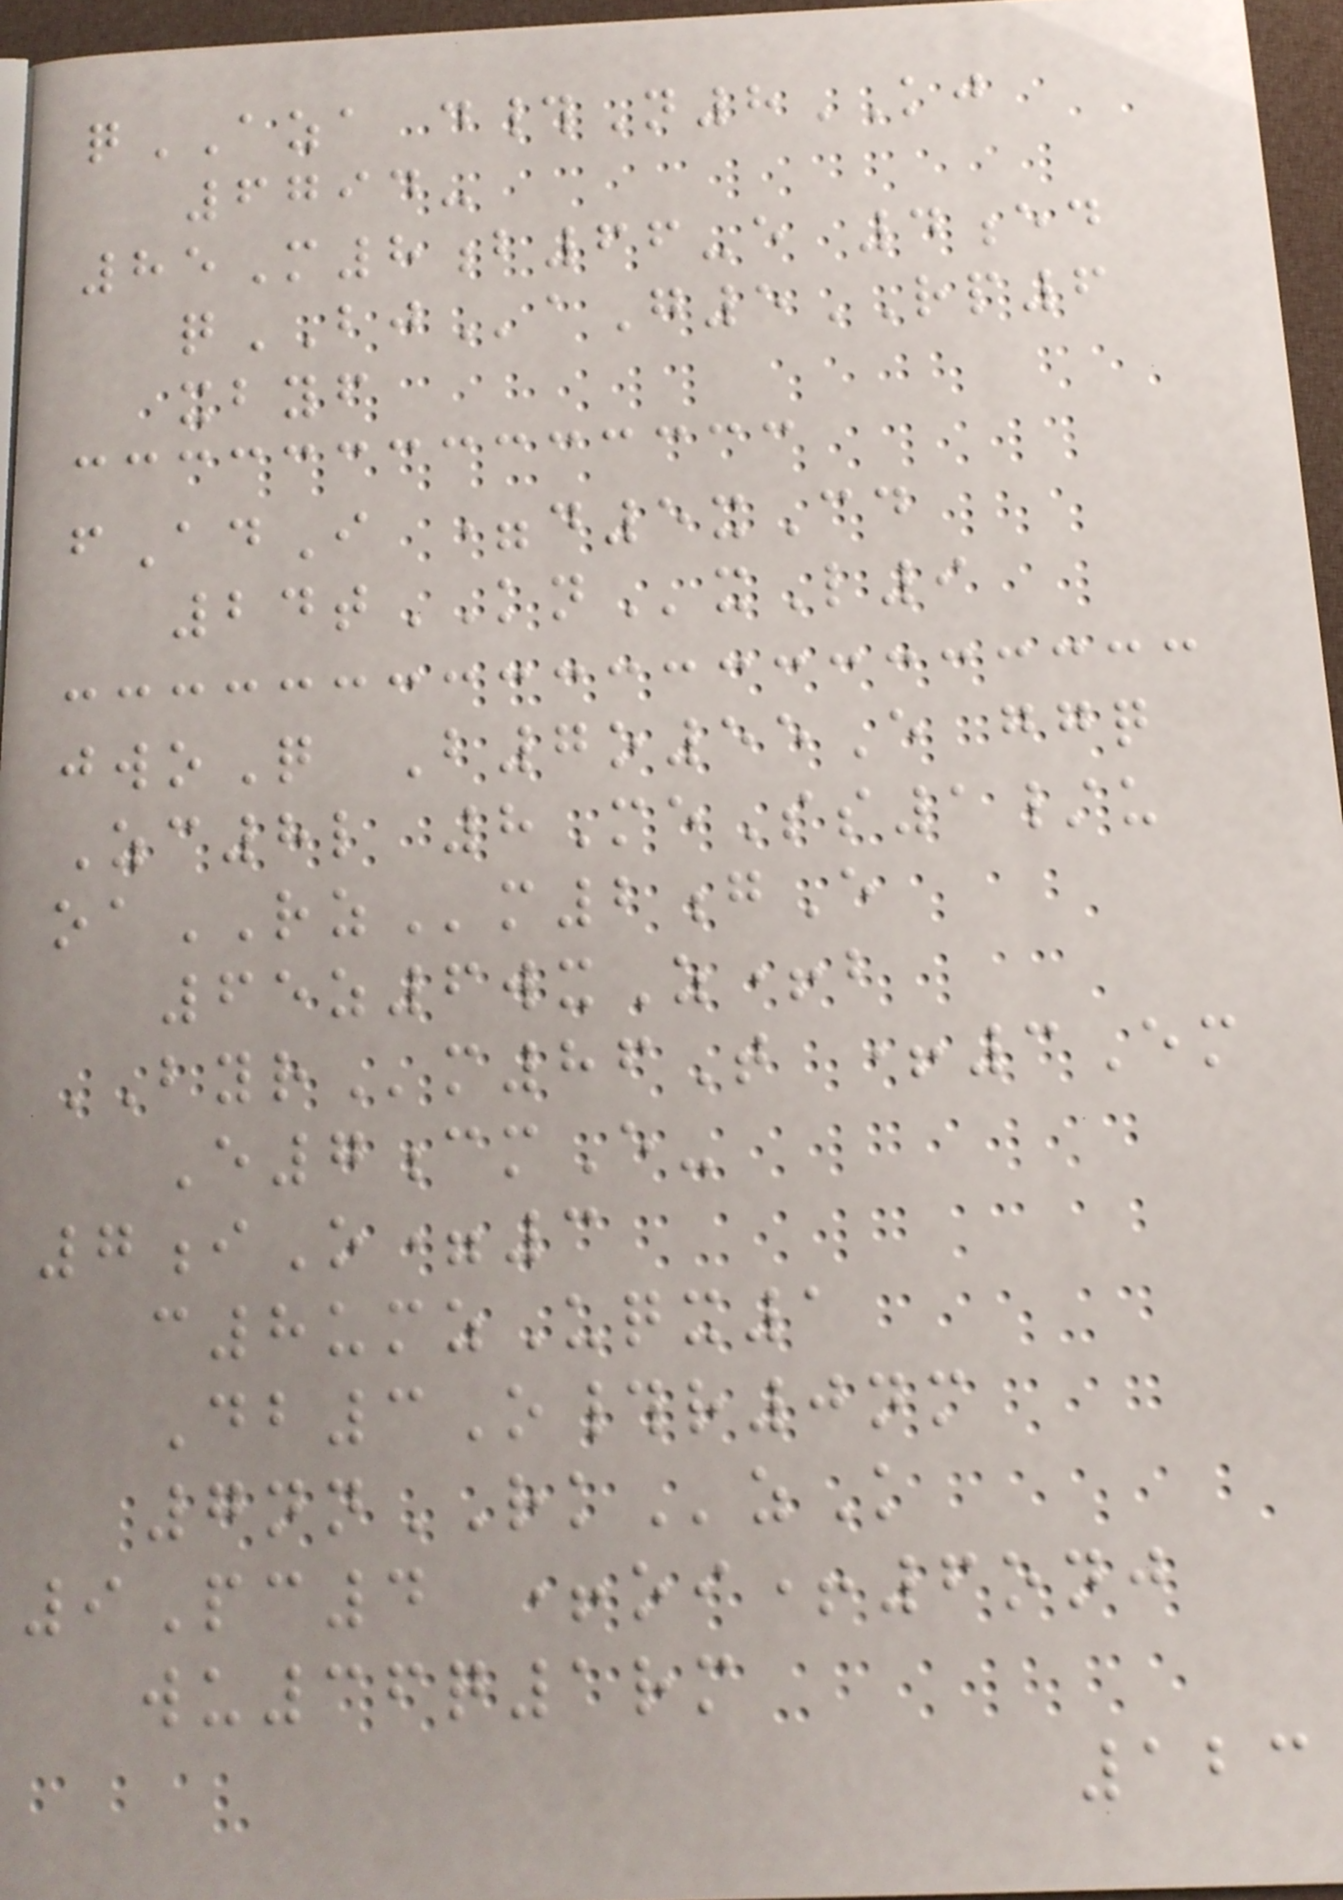qAZA d#N8KJ
6794-
85M8b66-e 4ed
qBJaG5RP6
xbyf
fAdI =d5xCd
24tKNxL9
jwoQ B7o55E ggq
Zc8l 8MeSs1/u
oaRZm2gE
65z6wxZ+b
BYRm86T +3Em
E7cmE-
7iO=3
c8umzUqx1
Db3O#r0nm
7nnRKzK
9Pc4 +oi+6onj
wu36q1rm
123
